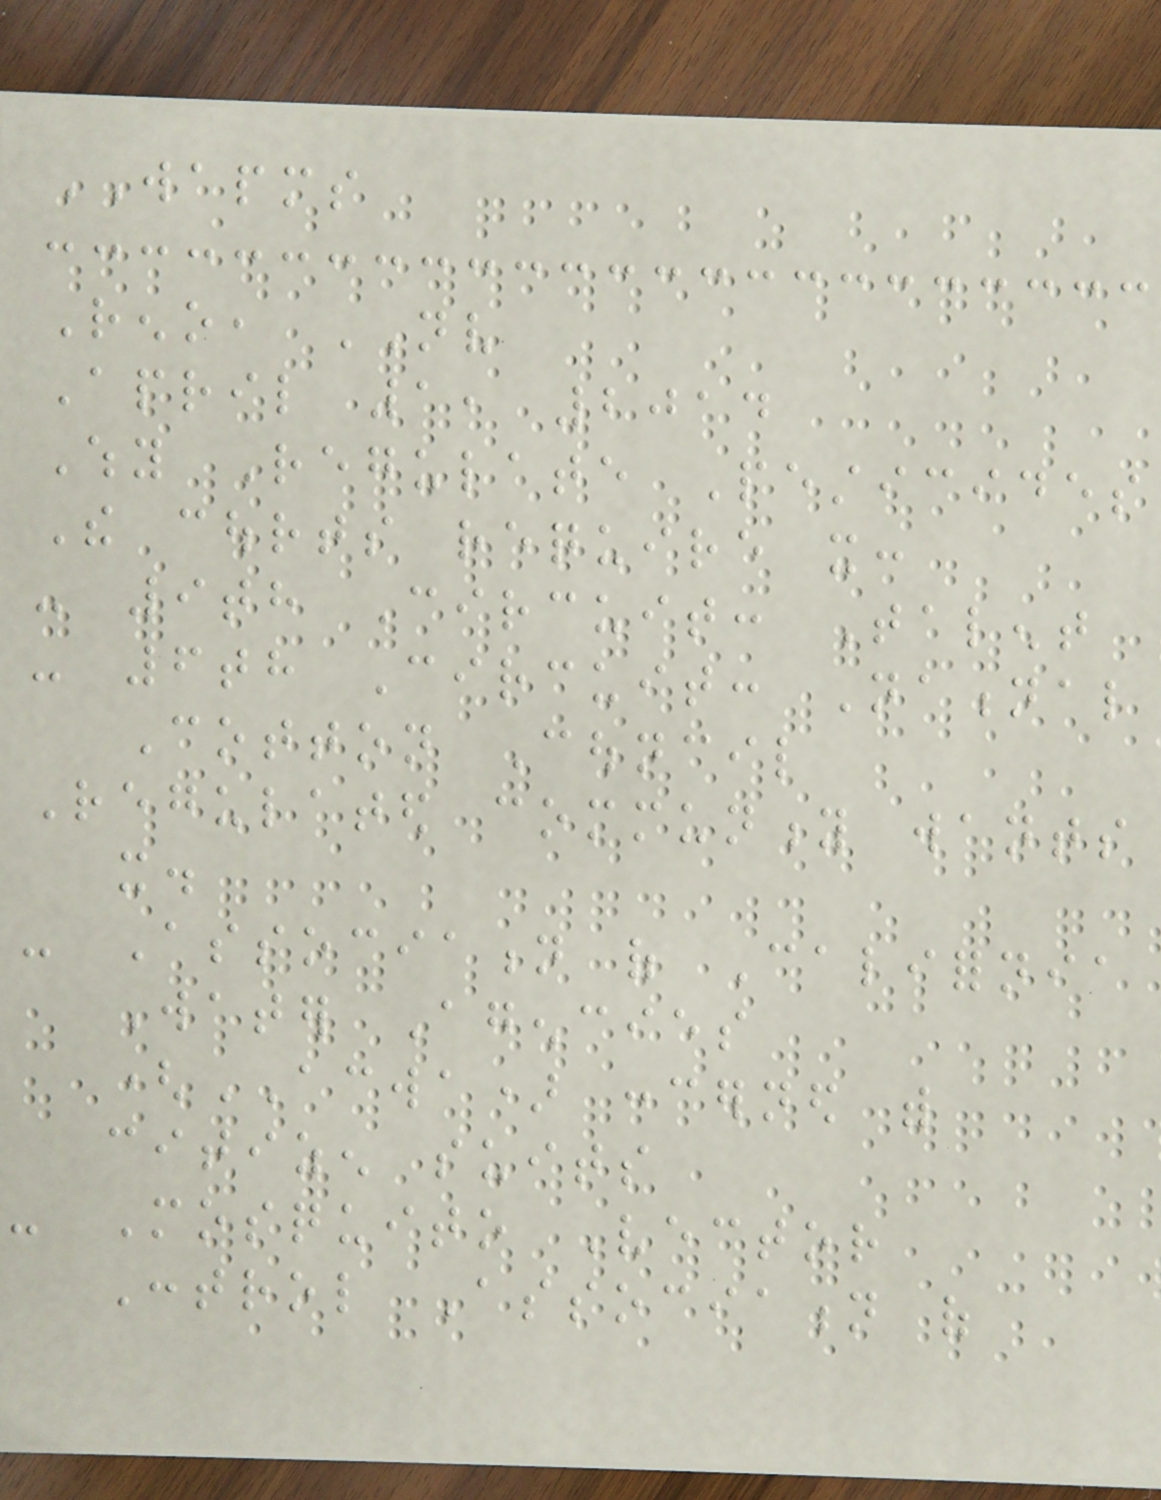WAPMS
Reno, NV
April 1, 2014
Why Regulate Pesticides
The courts require it:
- 9th Circuit: Talent
- 6th Circuit: National
Cotton Council
Regulated community wants
it.
- Association of California
Water Agencies
(ACWA) concerned with
citizen suits
- Mosquito Vector
Control Association of
